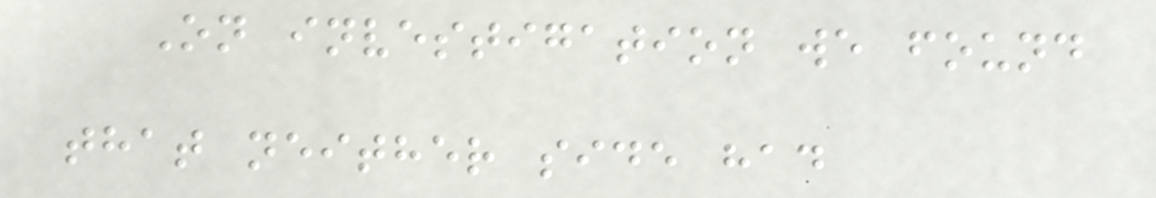On investigation we found
that neither side had
